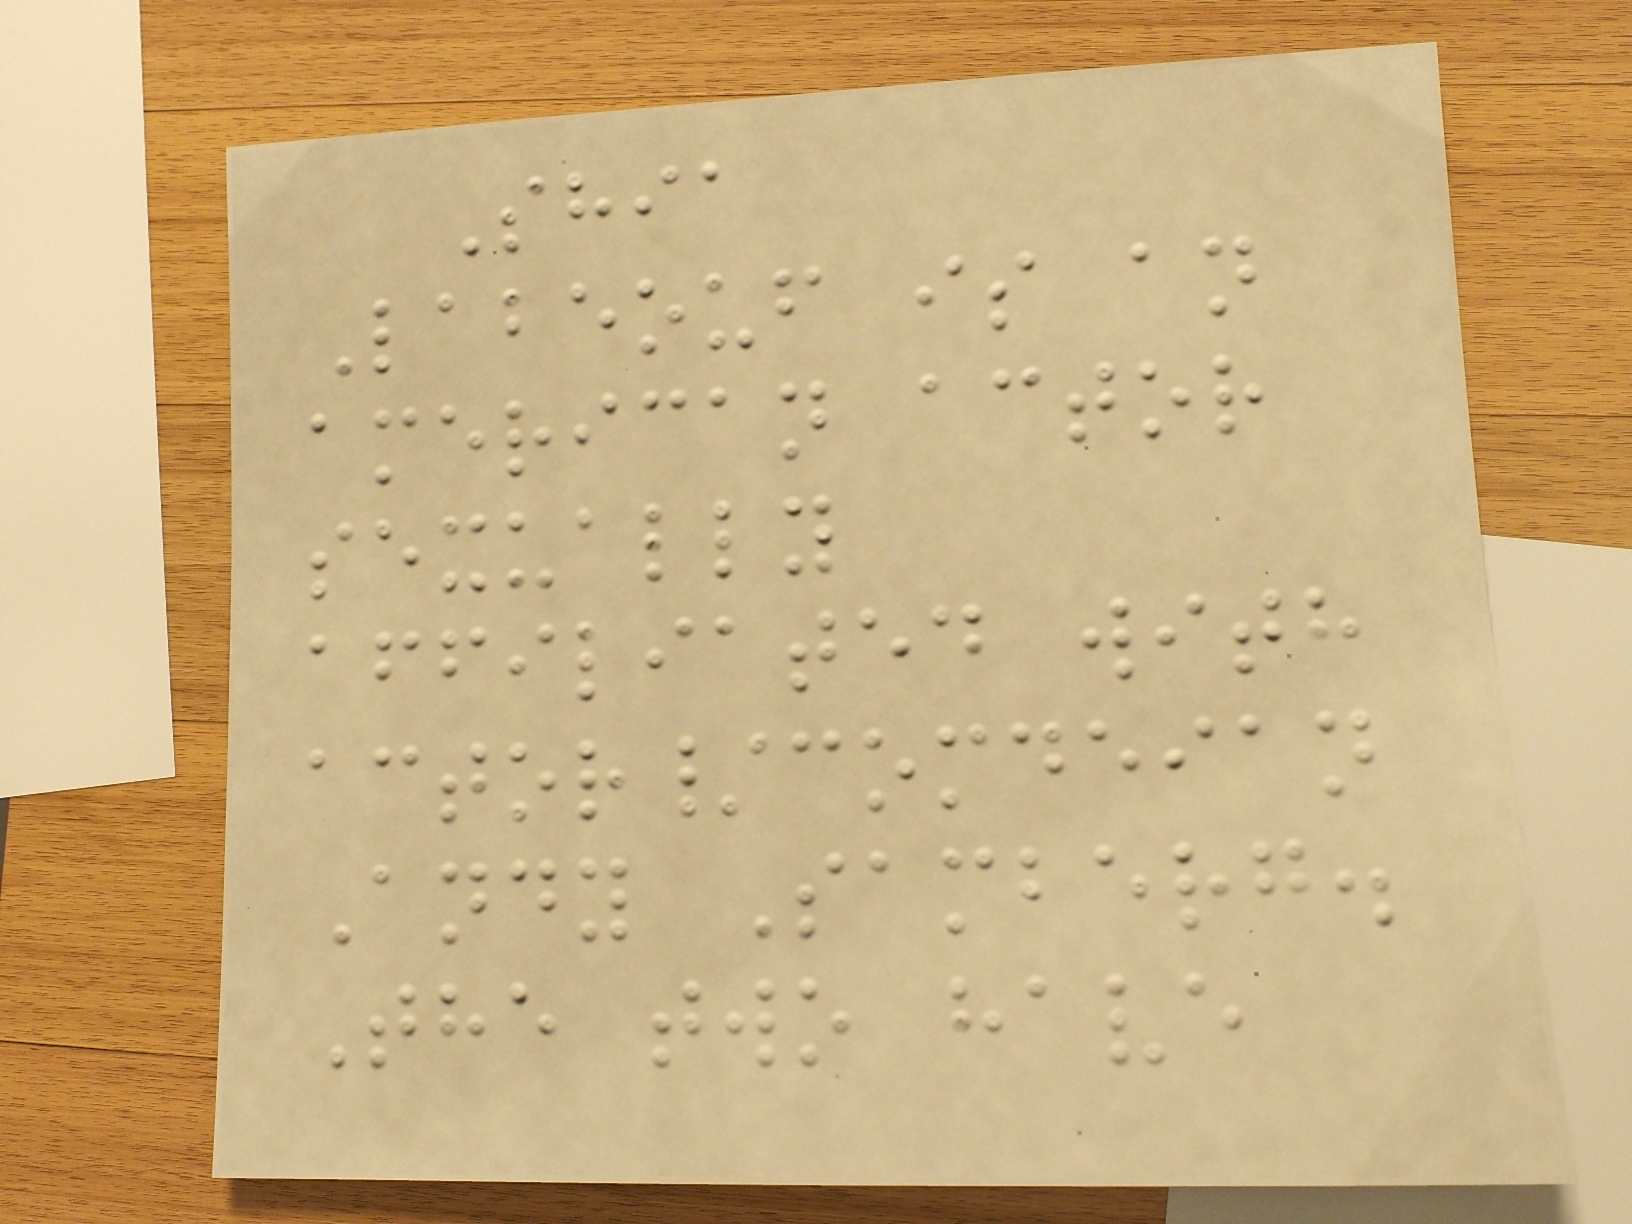Shia
Labeouf is an
american actor
sexually
affiliated with
actor/comdeian
Andy Samberg.
The two have
